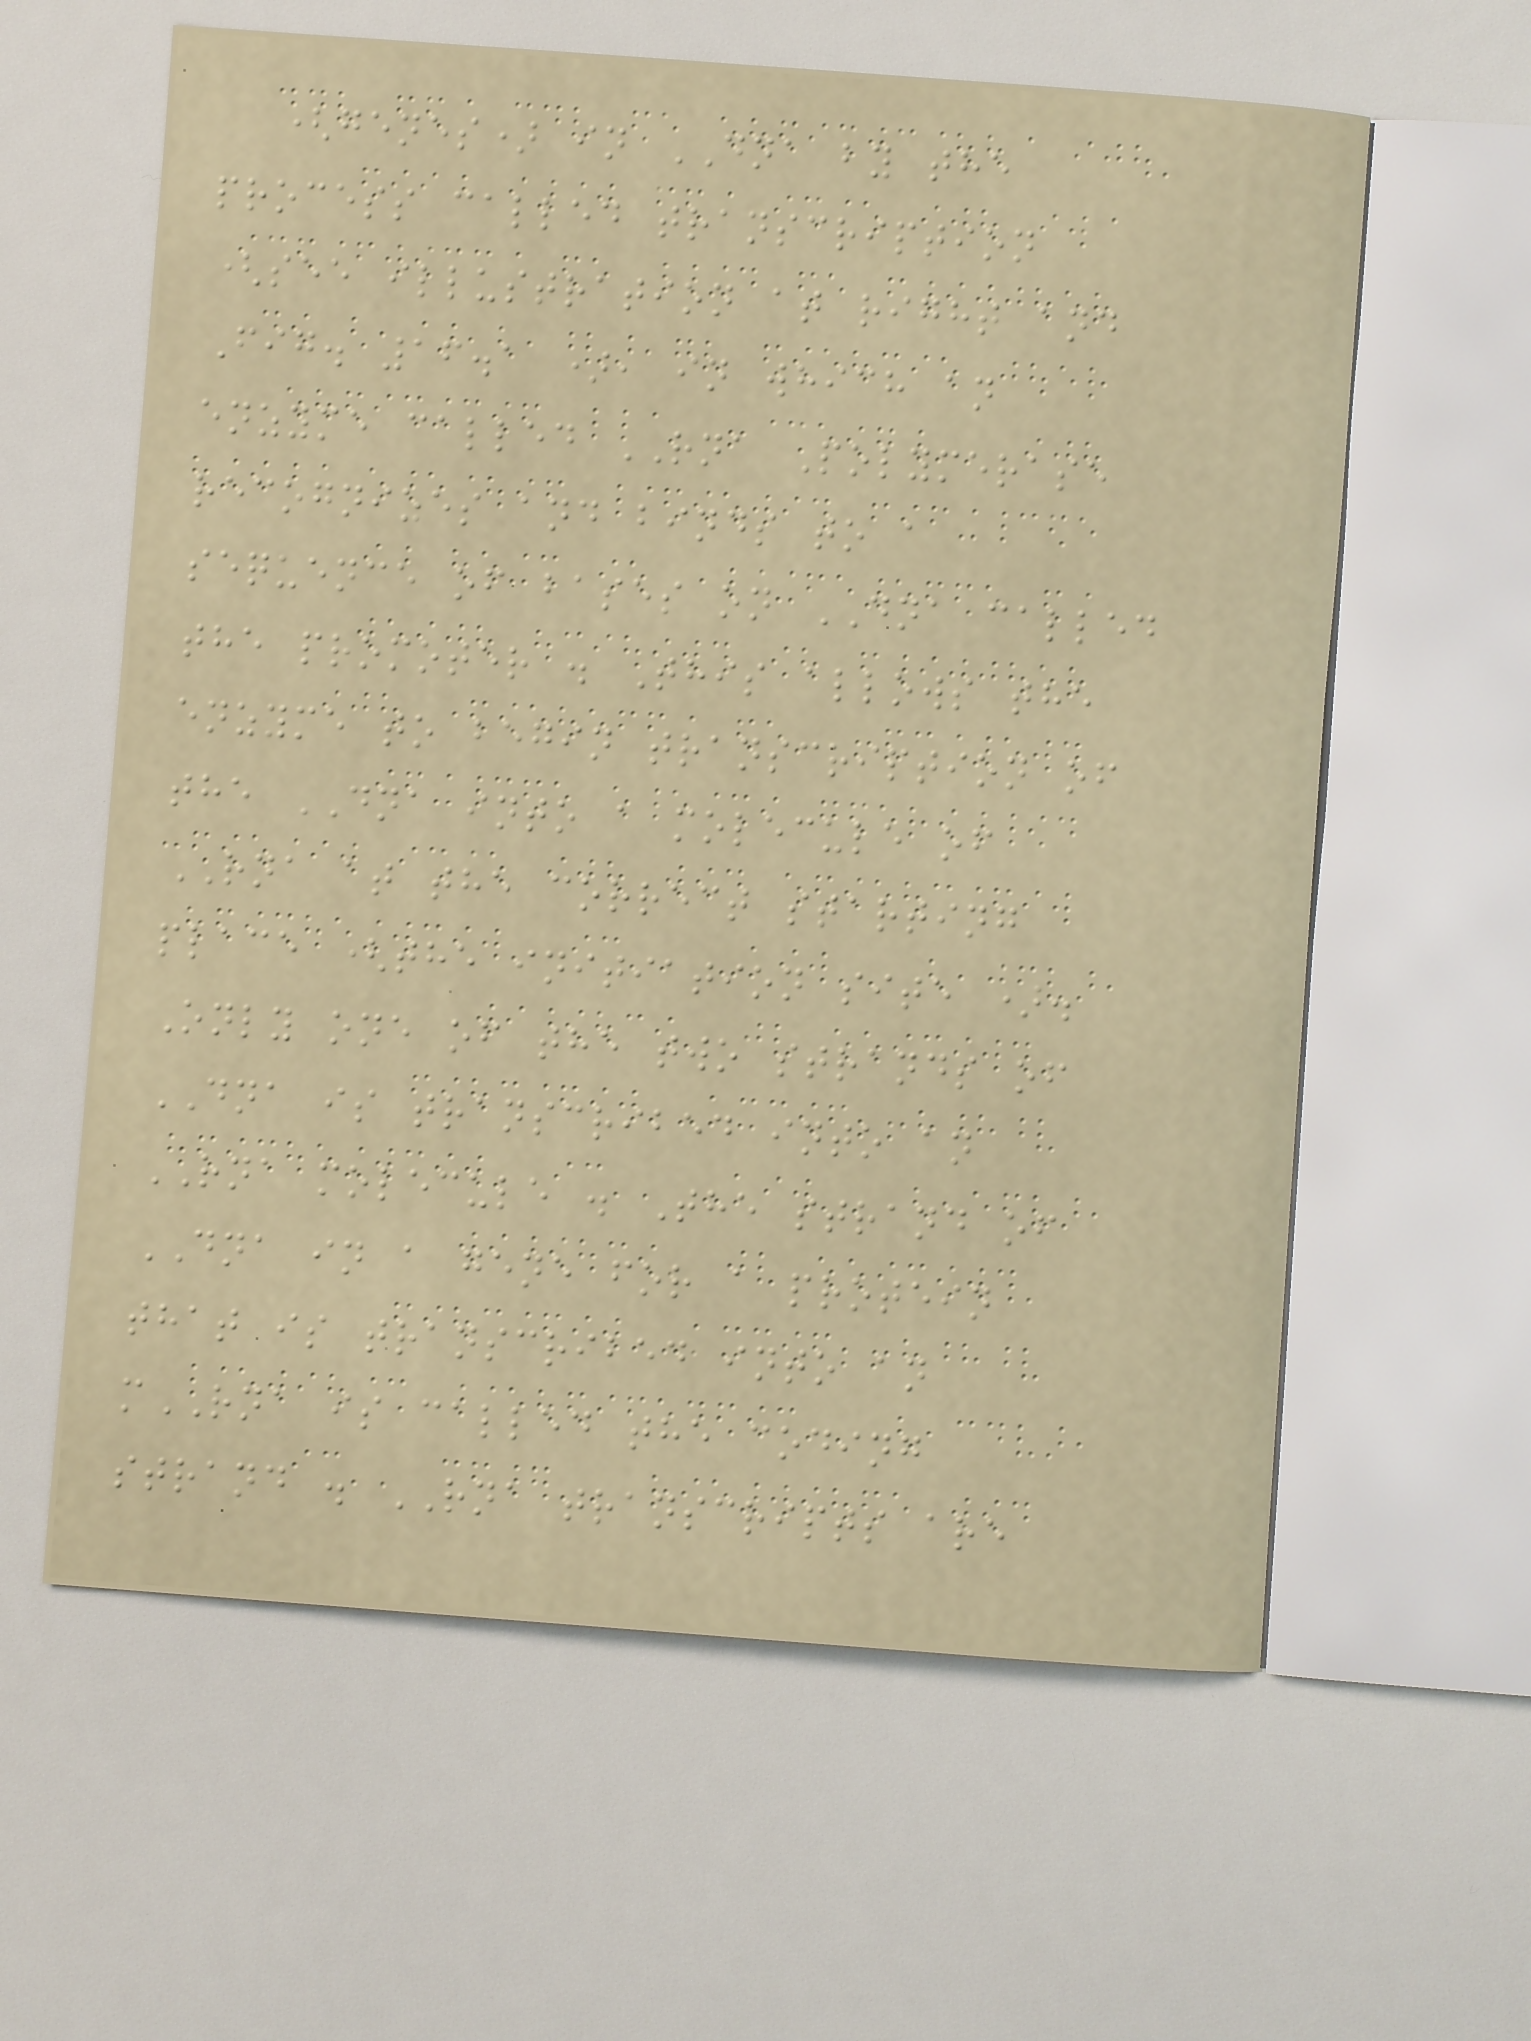(genes) in DNA by the
process called transcription
(see illustration at right and
Fig. 16.1 ), in which an
enzyme called RNA Polymerase
recognizes and binds to a
sequence of bases on DNA called
the promoter . This allows the
enzyme to begin transcription of
the DNA into a molecule of
RNA at the correct starting
place (the initiation site ).
Only one of the two strands of
DNA is transcribed into an
RNA molecule . The strand of
DNA in a gene for a protein
that is transcribed into an
mRNA is called the coding
strand . RNA transcripts are
